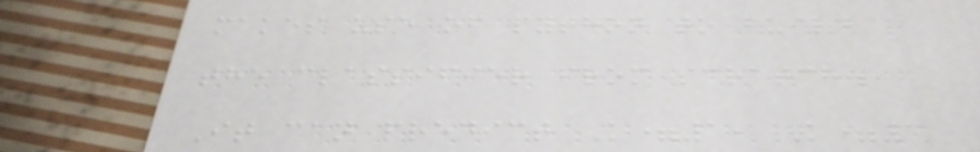makes use of python to build
the classifier from scratch.
It can predict K=1, K=3
